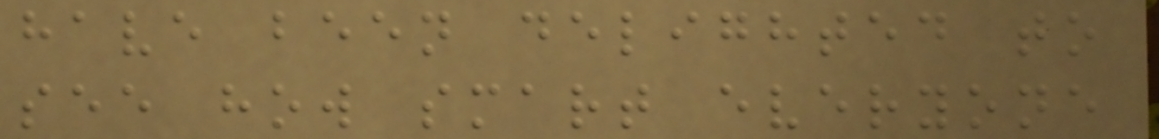have been delighted to
see how smart everyone
